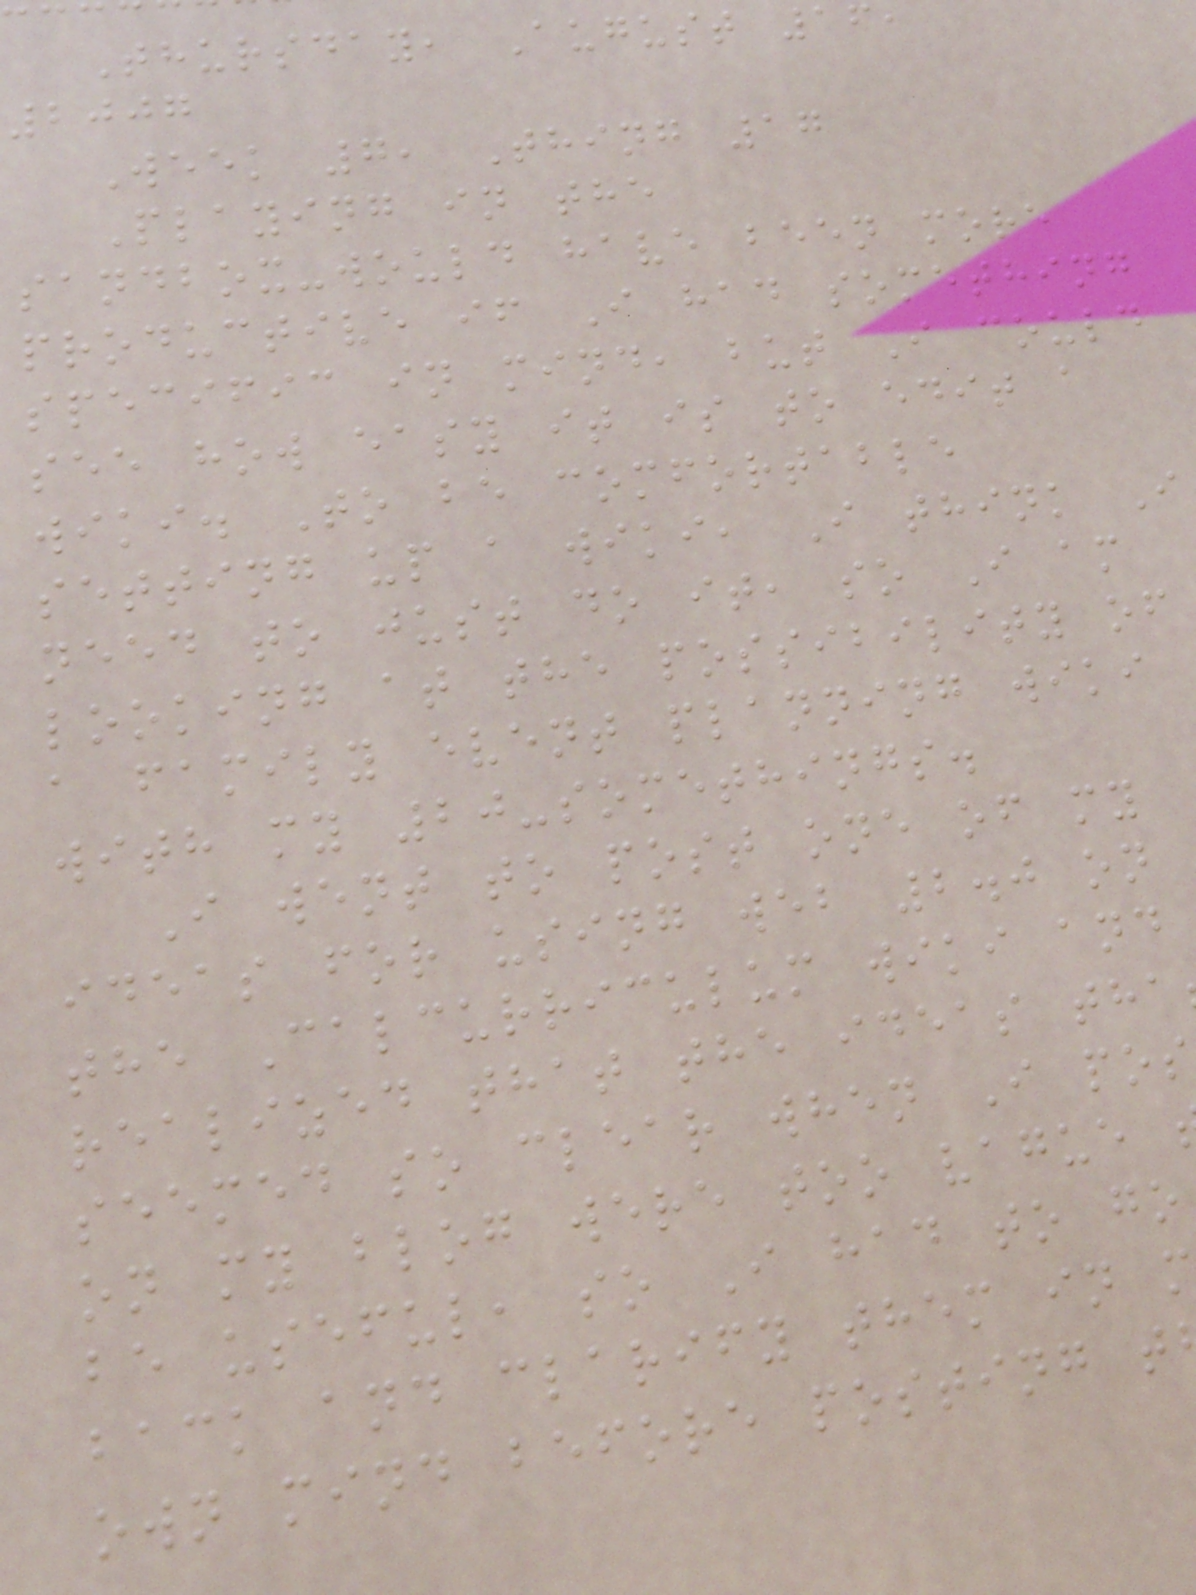Thursday, August 16,
2007
Week 7, Thing 17
Playing in the
sandbox-would have been more
productive if I had something
specific in mind, but I could
see how easy it is to edit a
wiki. To be comfortable
setting up a wiki, I think I
need to just do it, so I am
looking at the possibility of
a family event planning wiki
with my 20-somethings.
I went to post one of my
ideas for using web 2.0 on
the Calcurriculum wiki and
realized that the ideas tha
seemed so clear when I pos
on my blog were too vague
be useful, so I had to go
back and clarify them in m
own mind before posting t
